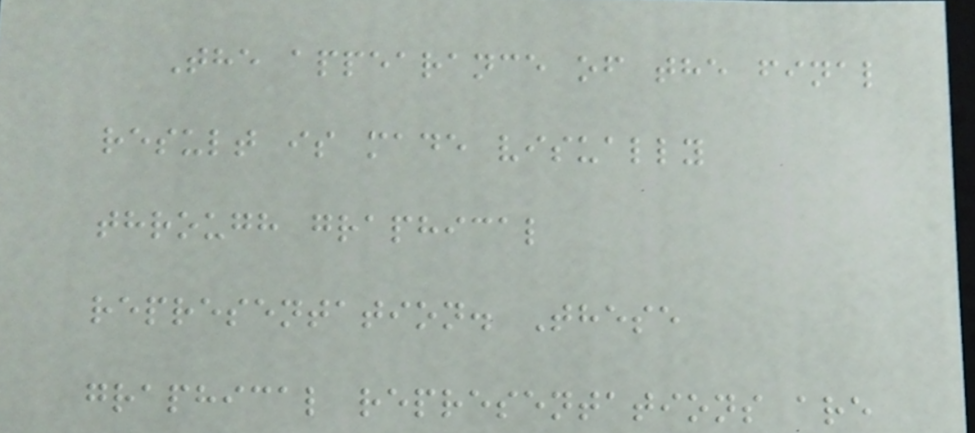The appearance of the final
result is made visually
through graphical
representation. These
graphical representations are
